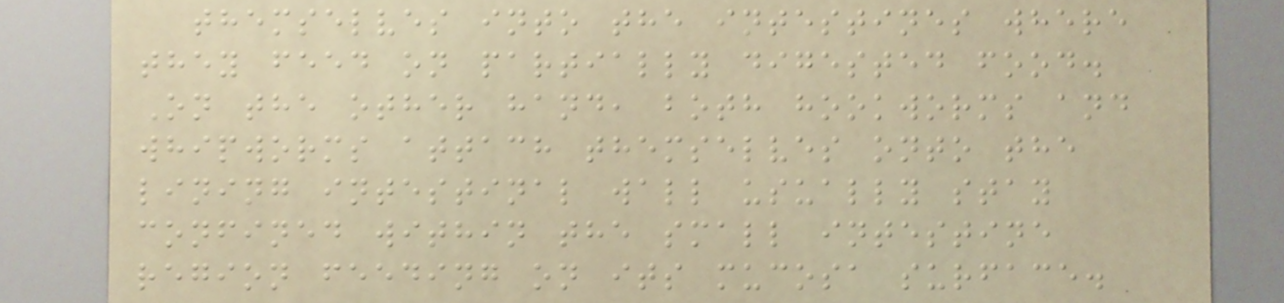themselves into the intestines where
they feed on partially digested food.
On the other hand, both hookworms and
whipworms attach themselves onto the
lining intestinal wall usually stay
confined within the small intestine
region feeding on its mucosa surface.
